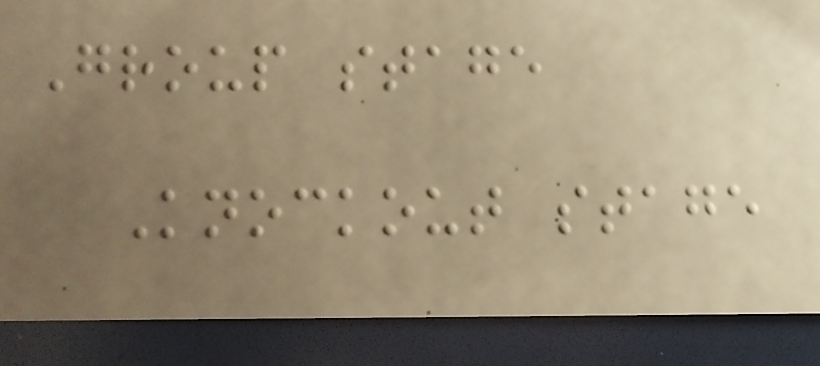Group stage
Knockout stage
